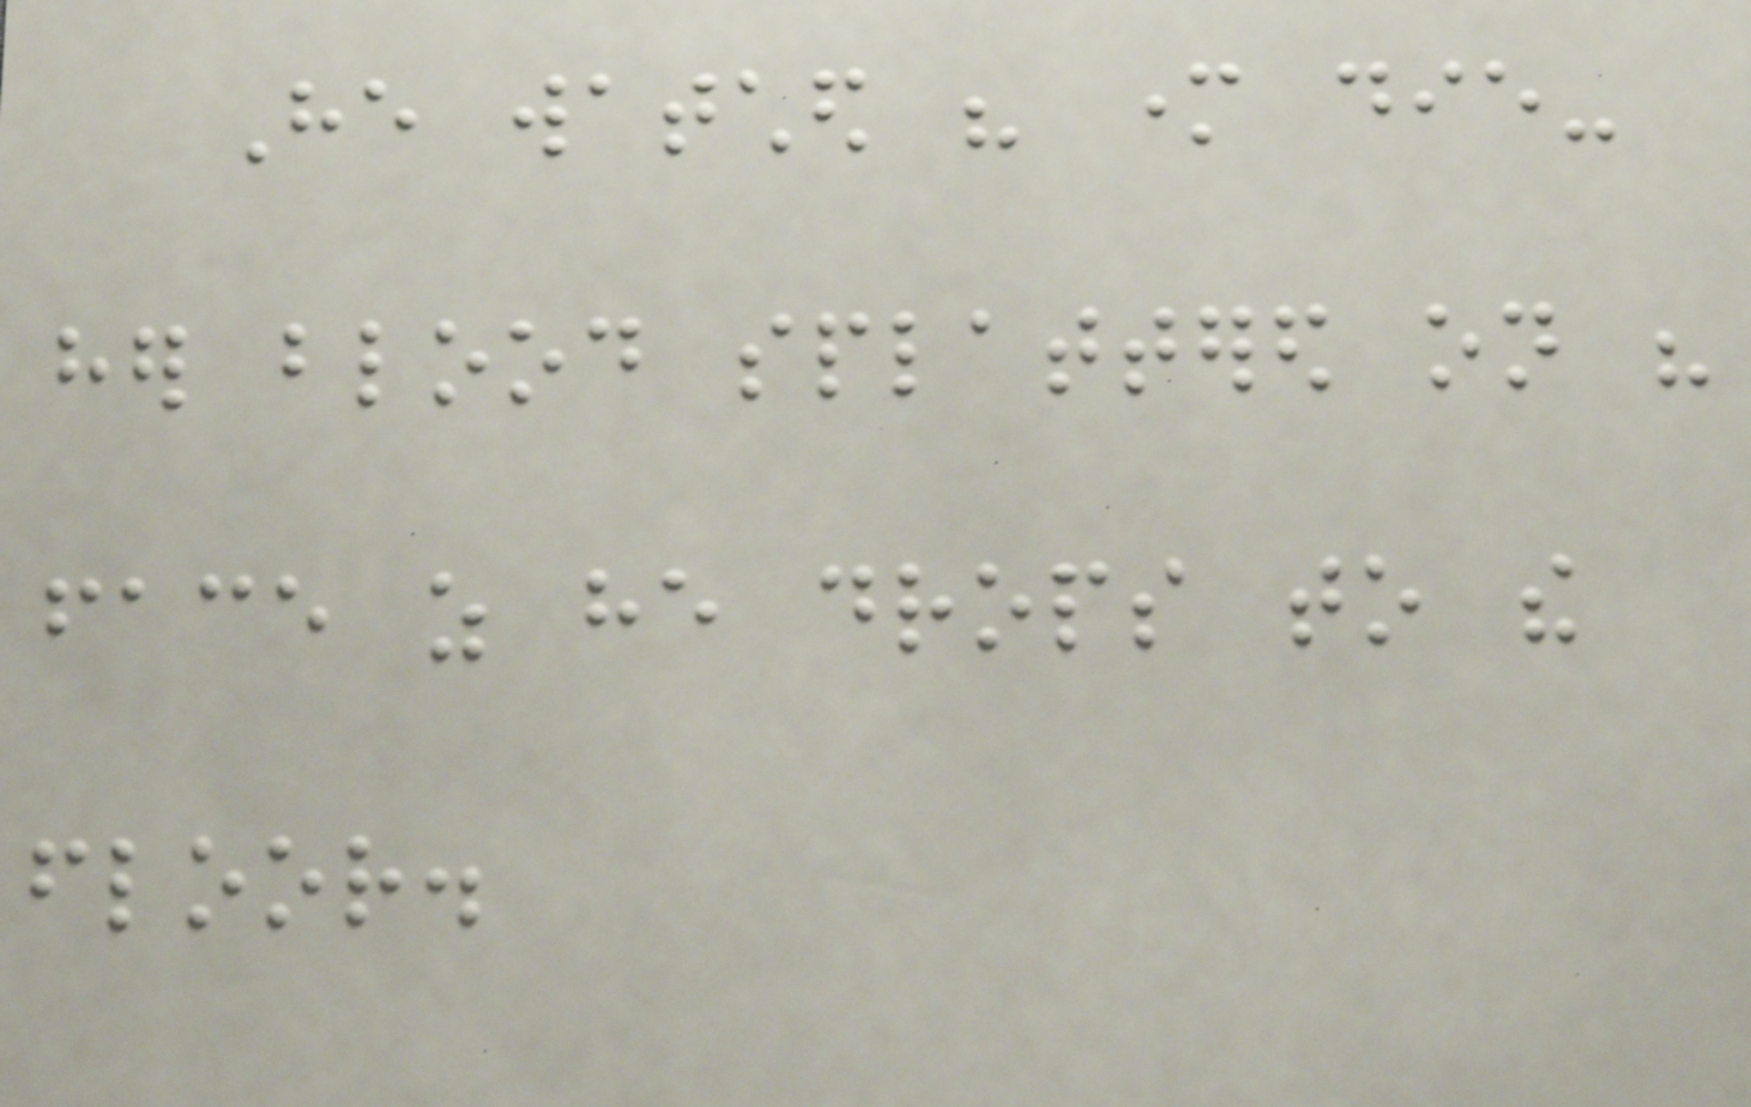He watched his mother die-
her blood splattered on his
face as he drops to the
floor.
